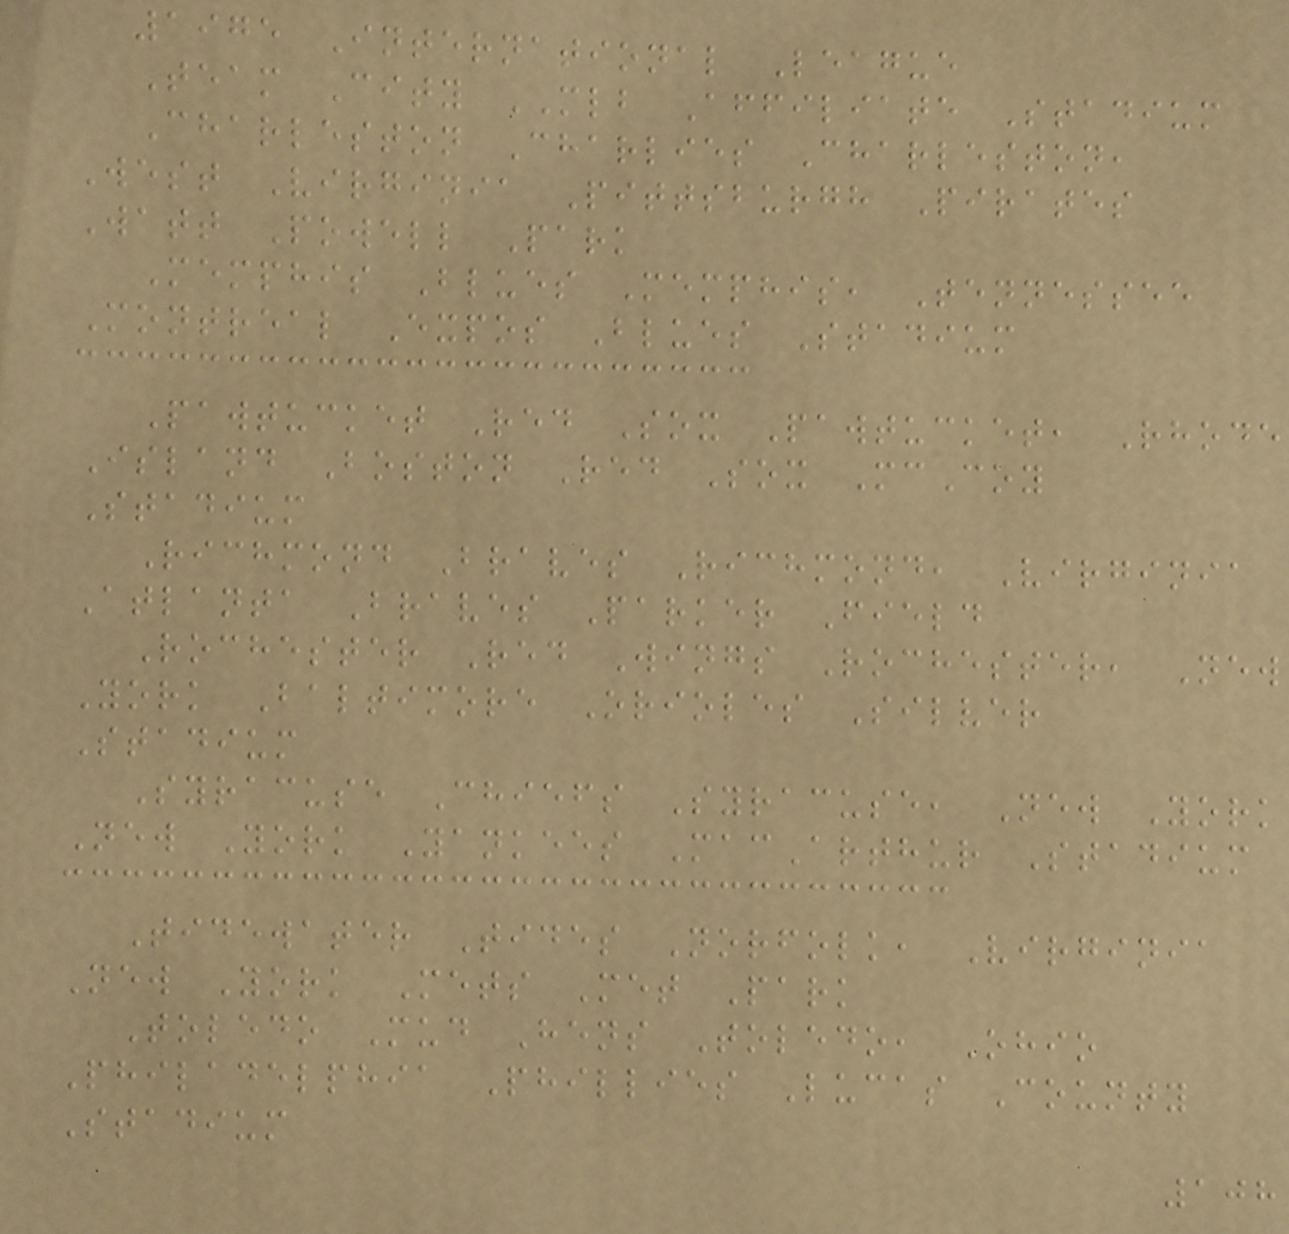1975 International League
Team City MLB Affiliate Stadium
Charleston Charlies Charleston,
West Virginia Pittsburgh Pirates
Watt Powell Park
Memphis Blues Memphis, Tennessee
Montreal Expos Blues Stadium
Pawtucket Red Sox Pawtucket, Rhode
Island Boston Red Sox McCoy
Stadium
Richmond Braves Richmond, Virginia
Atlanta Braves Parker Field
Rochester Red Wings Rochester, New
York Baltimore Orioles Silver
Stadium
Syracuse Chiefs Syracuse, New York
New York Yankees MacArthur Stadium
Tidewater Tides Norfolk, Virginia
New York Mets Met Park
Toledo Mud Hens Toledo, Ohio
Philadelphia Phillies Lucas County
Stadium
108
